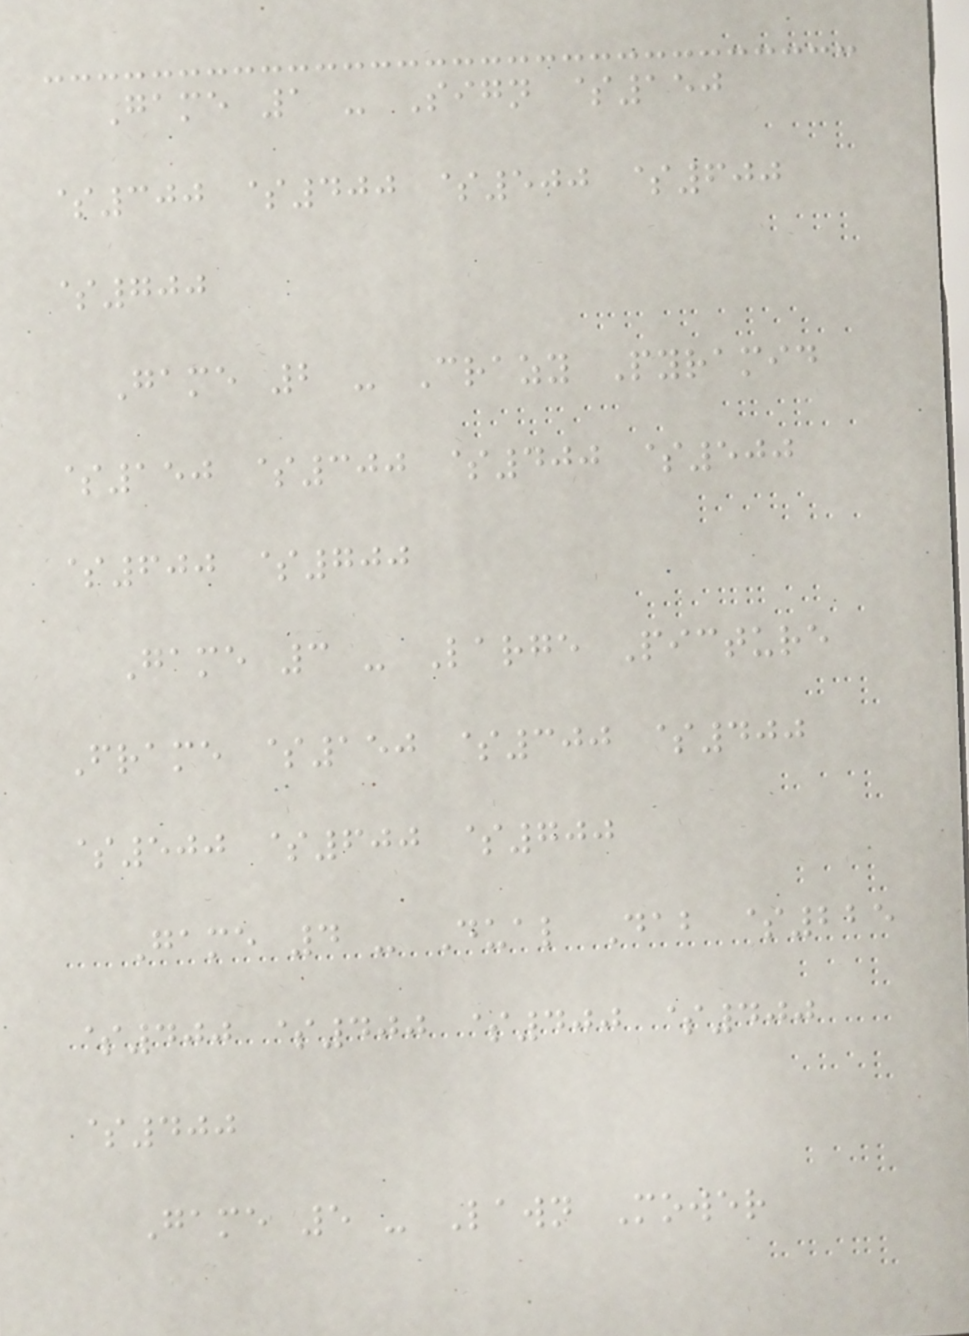Game 1 - Sign $150
$300 $400 $500 $600
$700
Game 2 - Crazy Pyramid
$150 $300 $400 $500
$600 $700
Game 3 - Large Picture
Frame $150 $300 $400
$500 $600 $700
Game 4 - Dual Dab $225
$400 $400 $400 $400
$400
Game 5 - Lawn Mower
